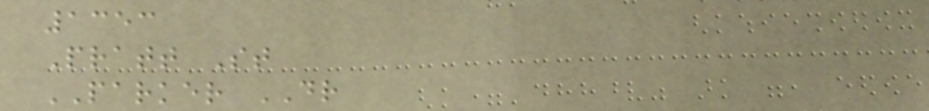1353
Pratt St
PARKER DR
